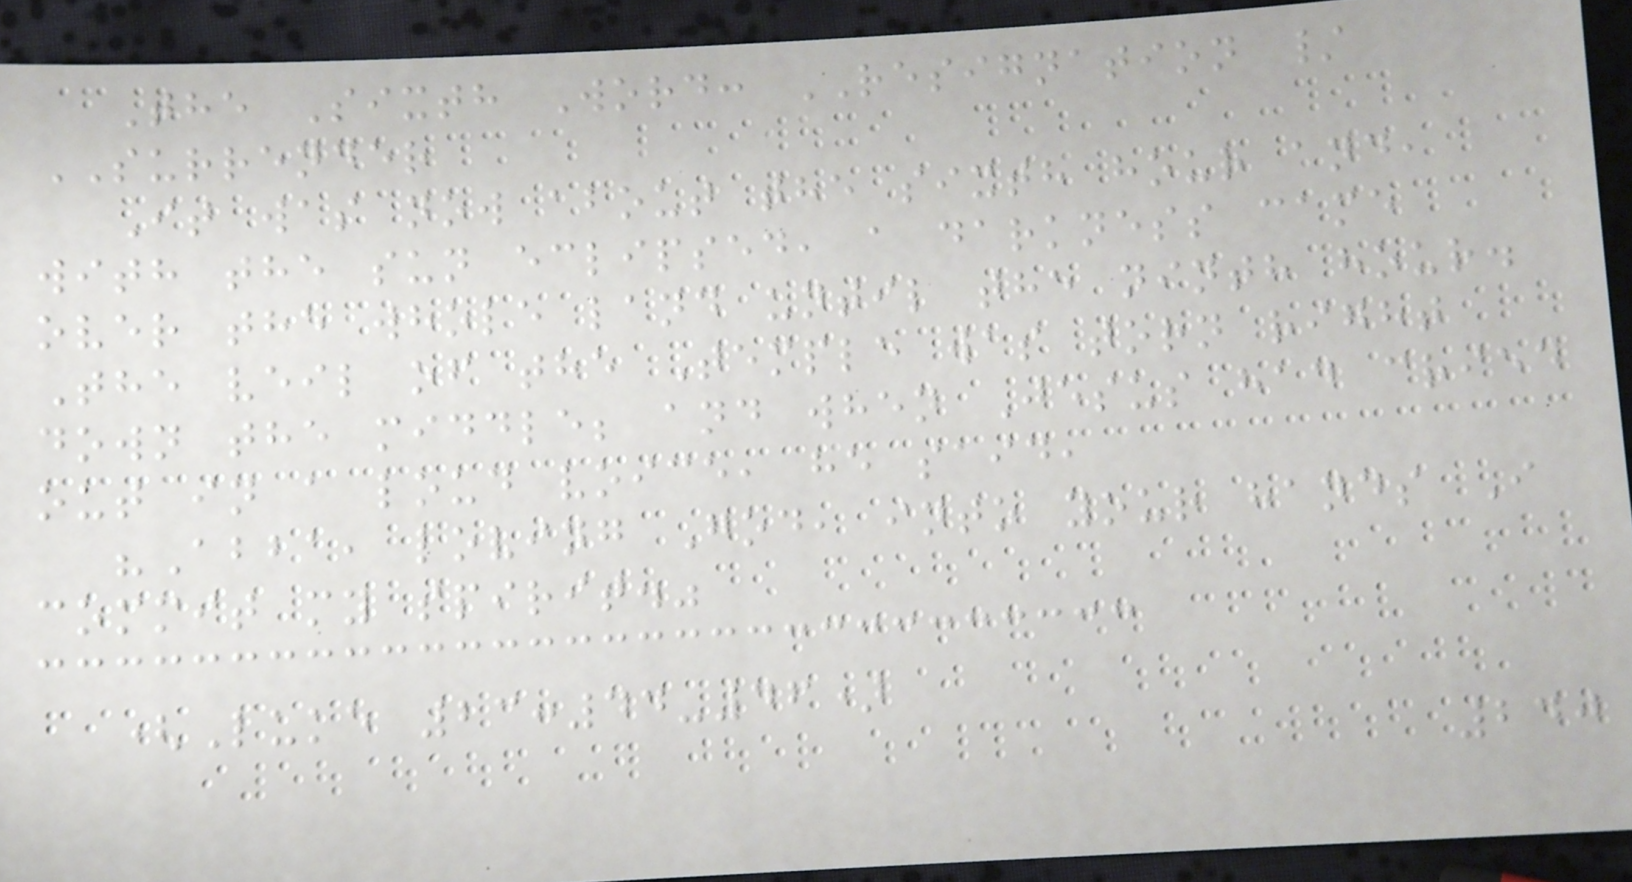The Sixth Word: RESIGNATION /
SURRENDER
It was now about the sixth hour and,
with the sun eclipsed, a darkness came
over the whole land until the ninth hour.
The veil of the Temple was torn right
down the middle; and when Jesus had cried
out in a loud voice, he said,
"Abba, loving God, into your hands I
commit my spirit."
(Luke 23:44-46)
240
